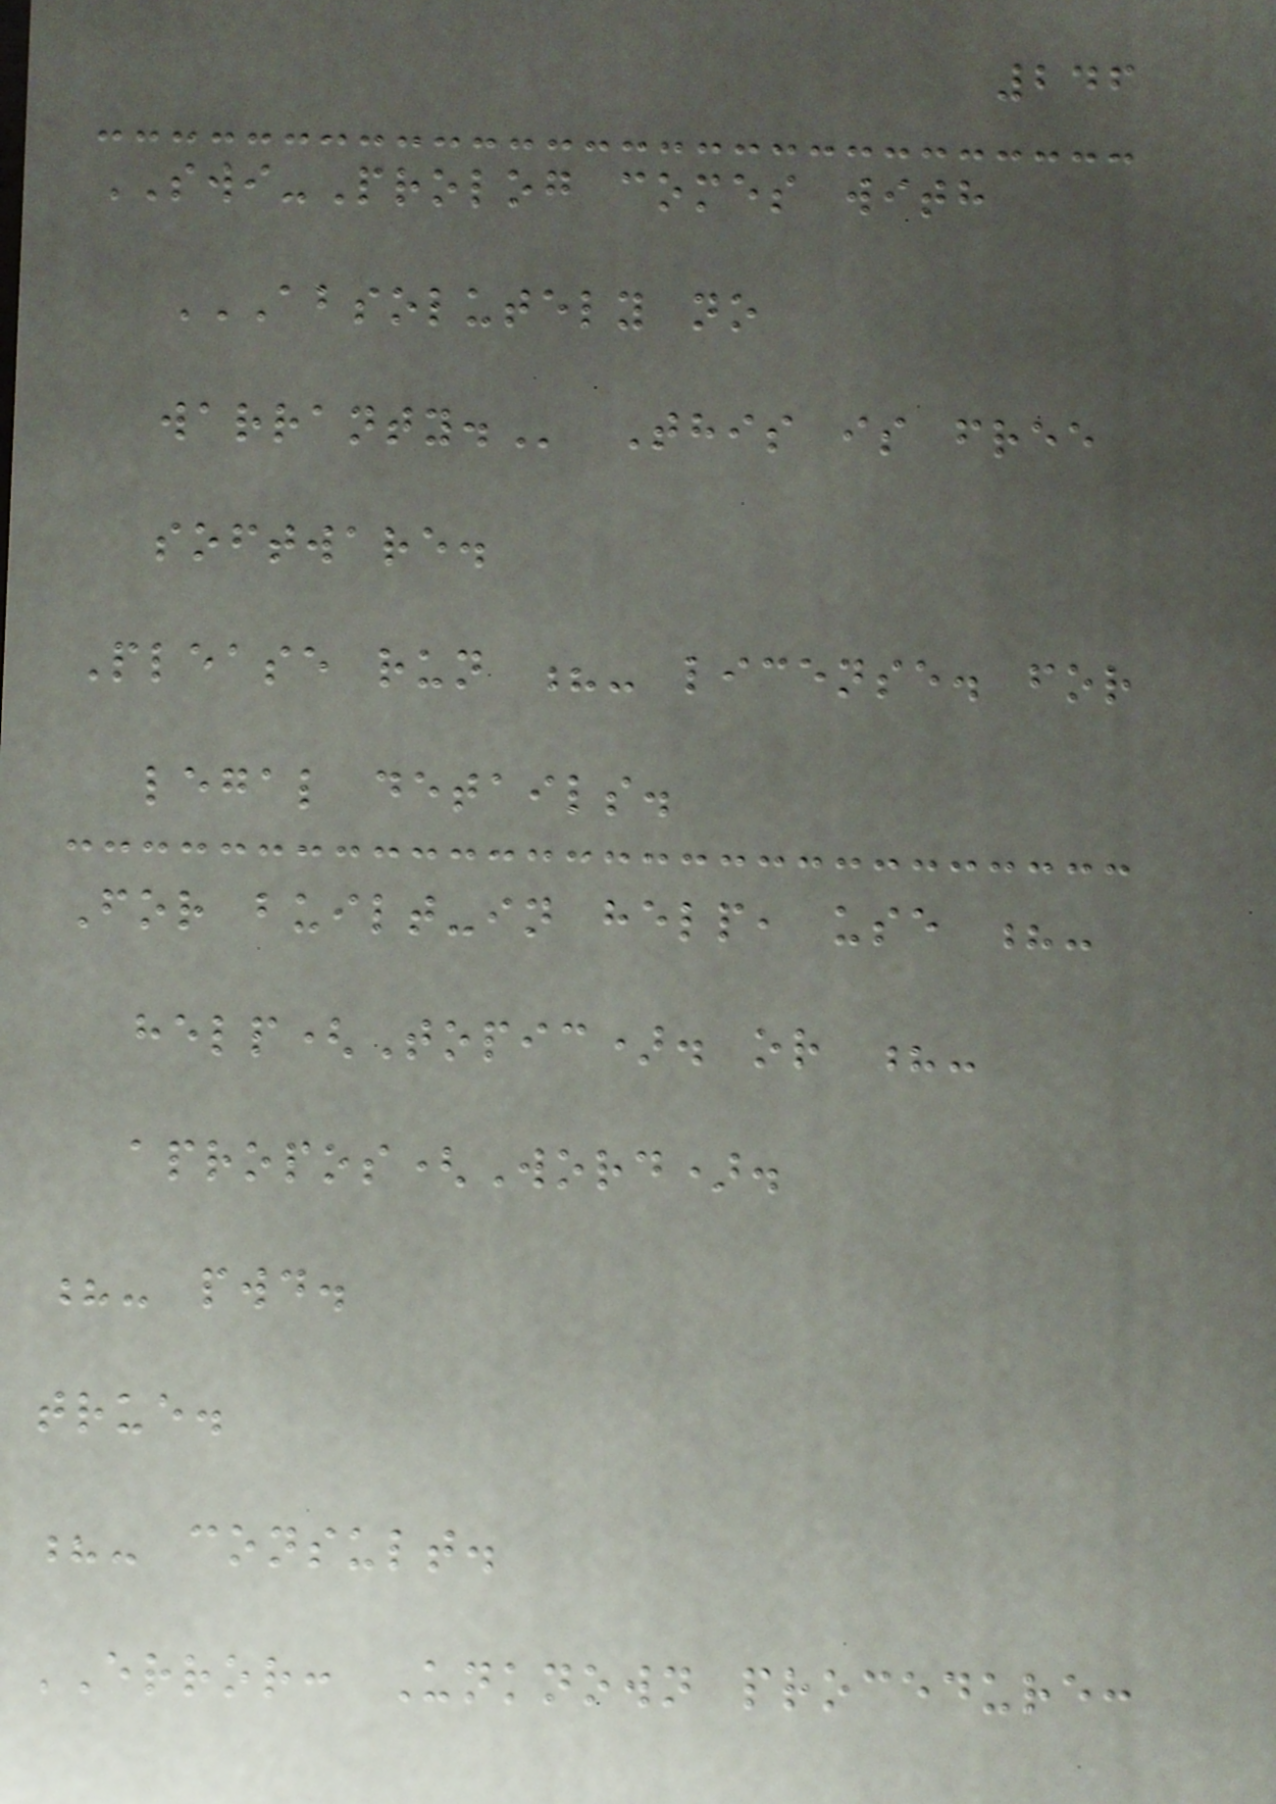246
SWI-Prolog comes with
ABSOLUTELY NO
WARRANTY. This is free
software.
Please run ?- license. for
legal details.
For built-in help, use ?-
help(Topic). or ?-
apropos(Word).
?- pwd.
true.
?- consult.
ERROR: Unknown procedure:
